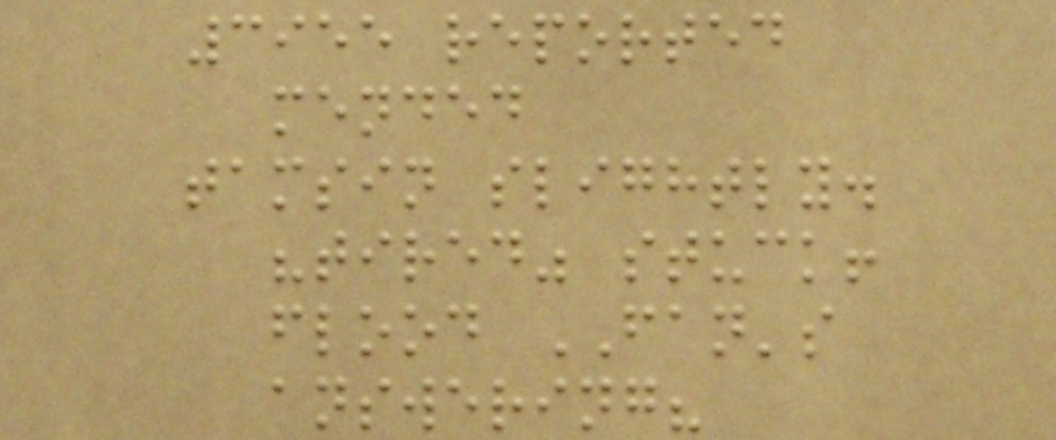3955 reported
mended
tamsin slightly.
"tired" stuck!
flood FAN's
answering?
